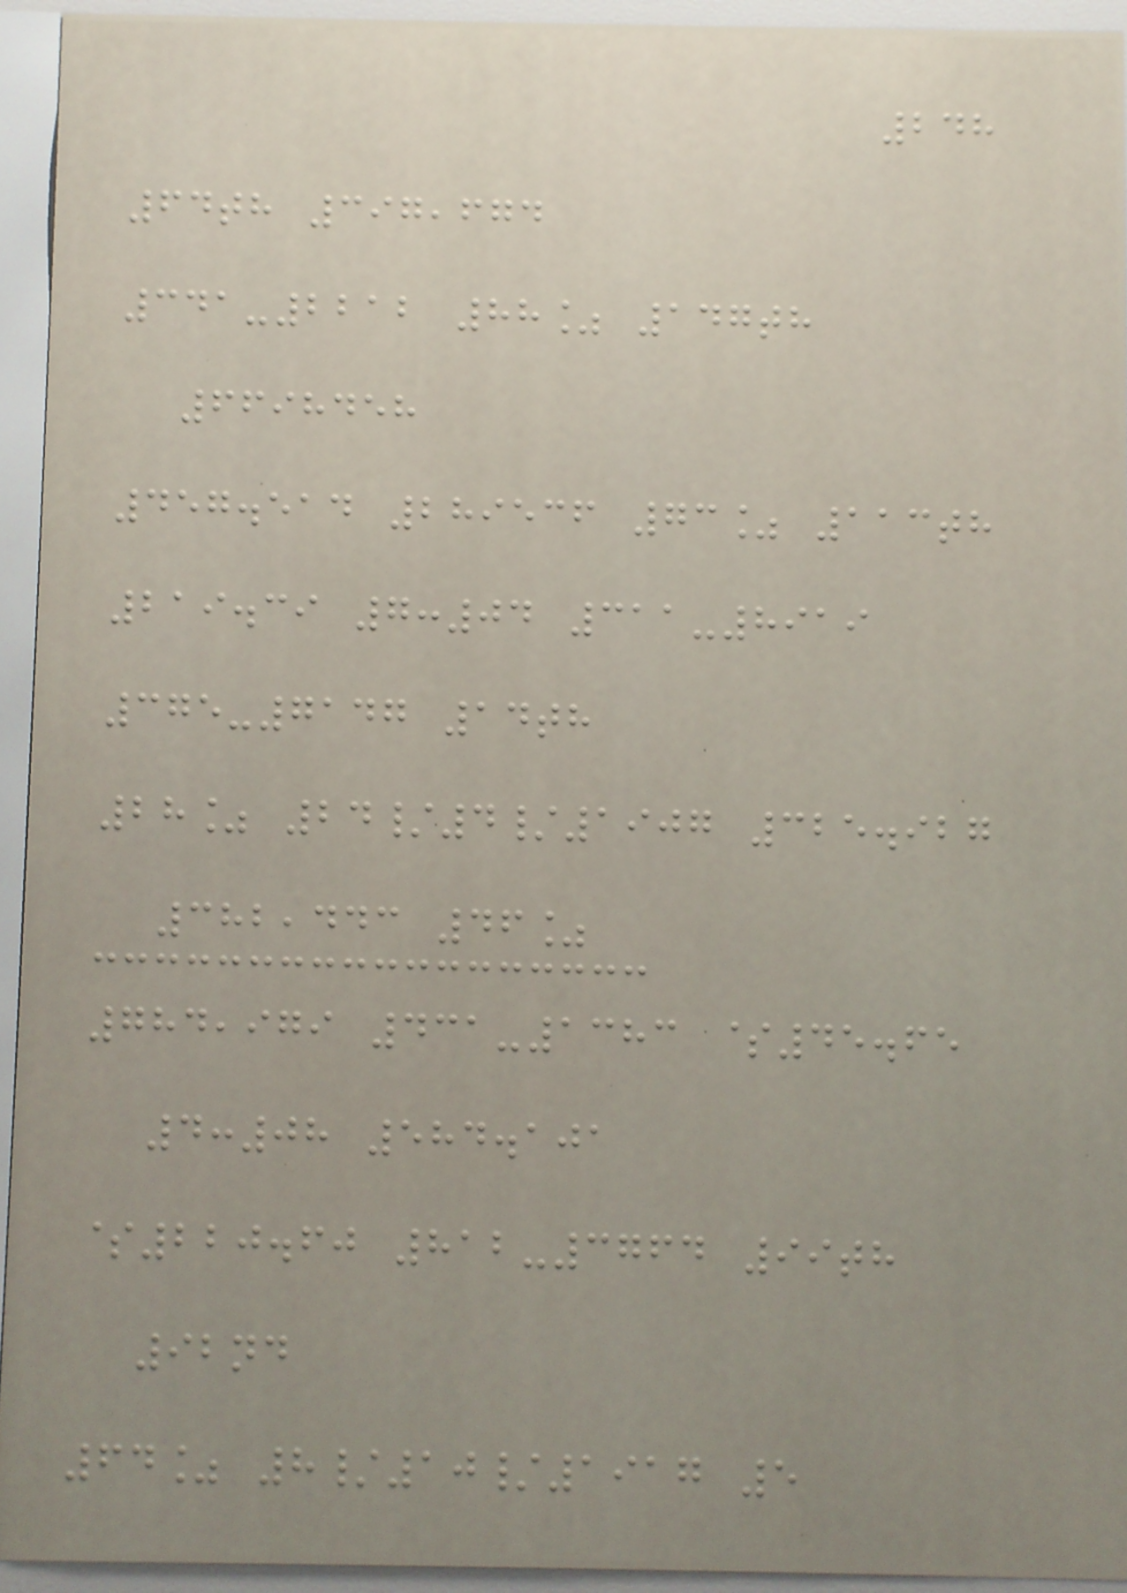248
64th 397,674
341-2212 88% 147th
6698458
457.514 289536 73% 113th
219.39 7:04 311-8919
375-7147 14th
28% 24/4/1907 325.927
382,443 46%
784,979 431-1383 $45.65
4:08 584.101
$220.60 812-3764 99th
92nd
64% 8/10/1917 5
